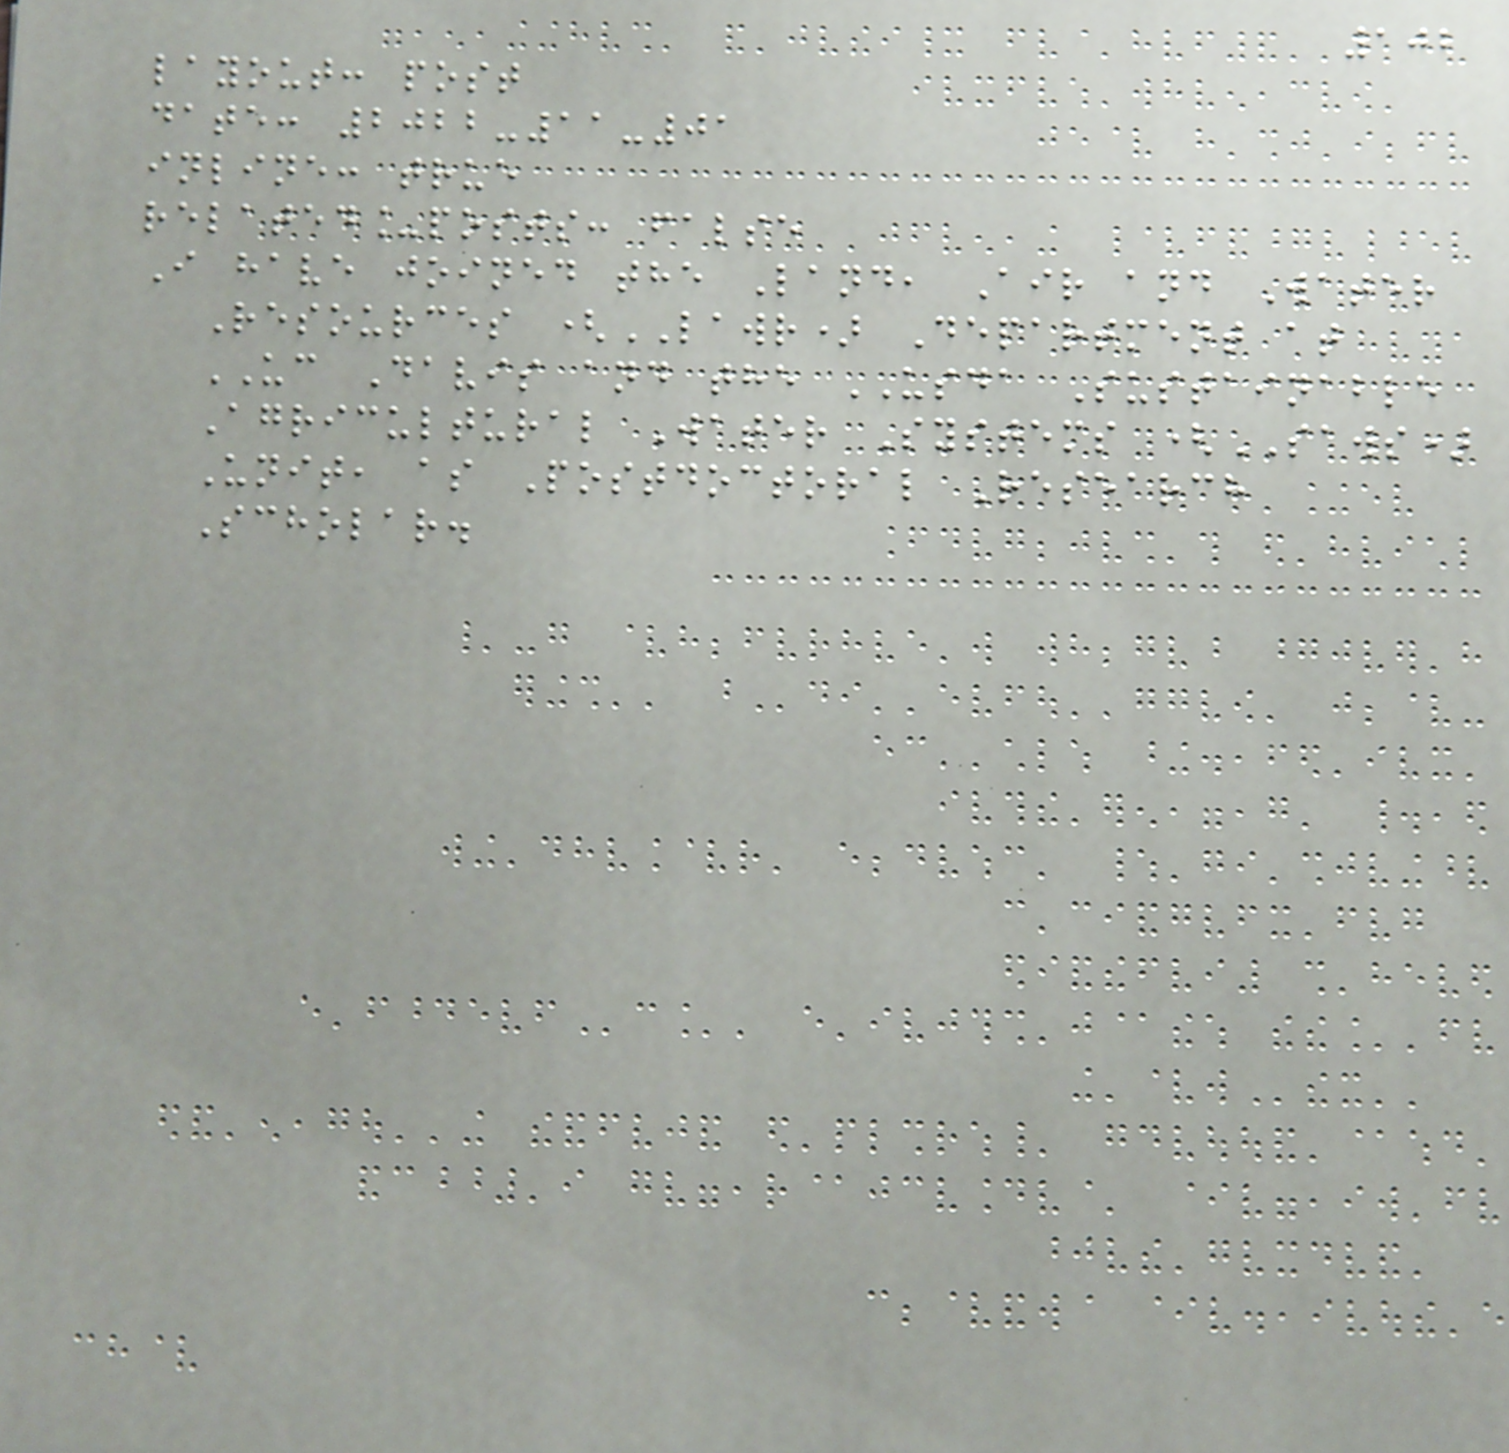102
layout: post
date: 2022-11-01
inline: true
related_posts: false
I have joined the Land, Air and Water
Resources (LAWR) Department at
UC Davis and the USDA Sustainable
Agricultural Water Systems (SAWS)
Unit, as Postdoctoral Research
Scholar.
